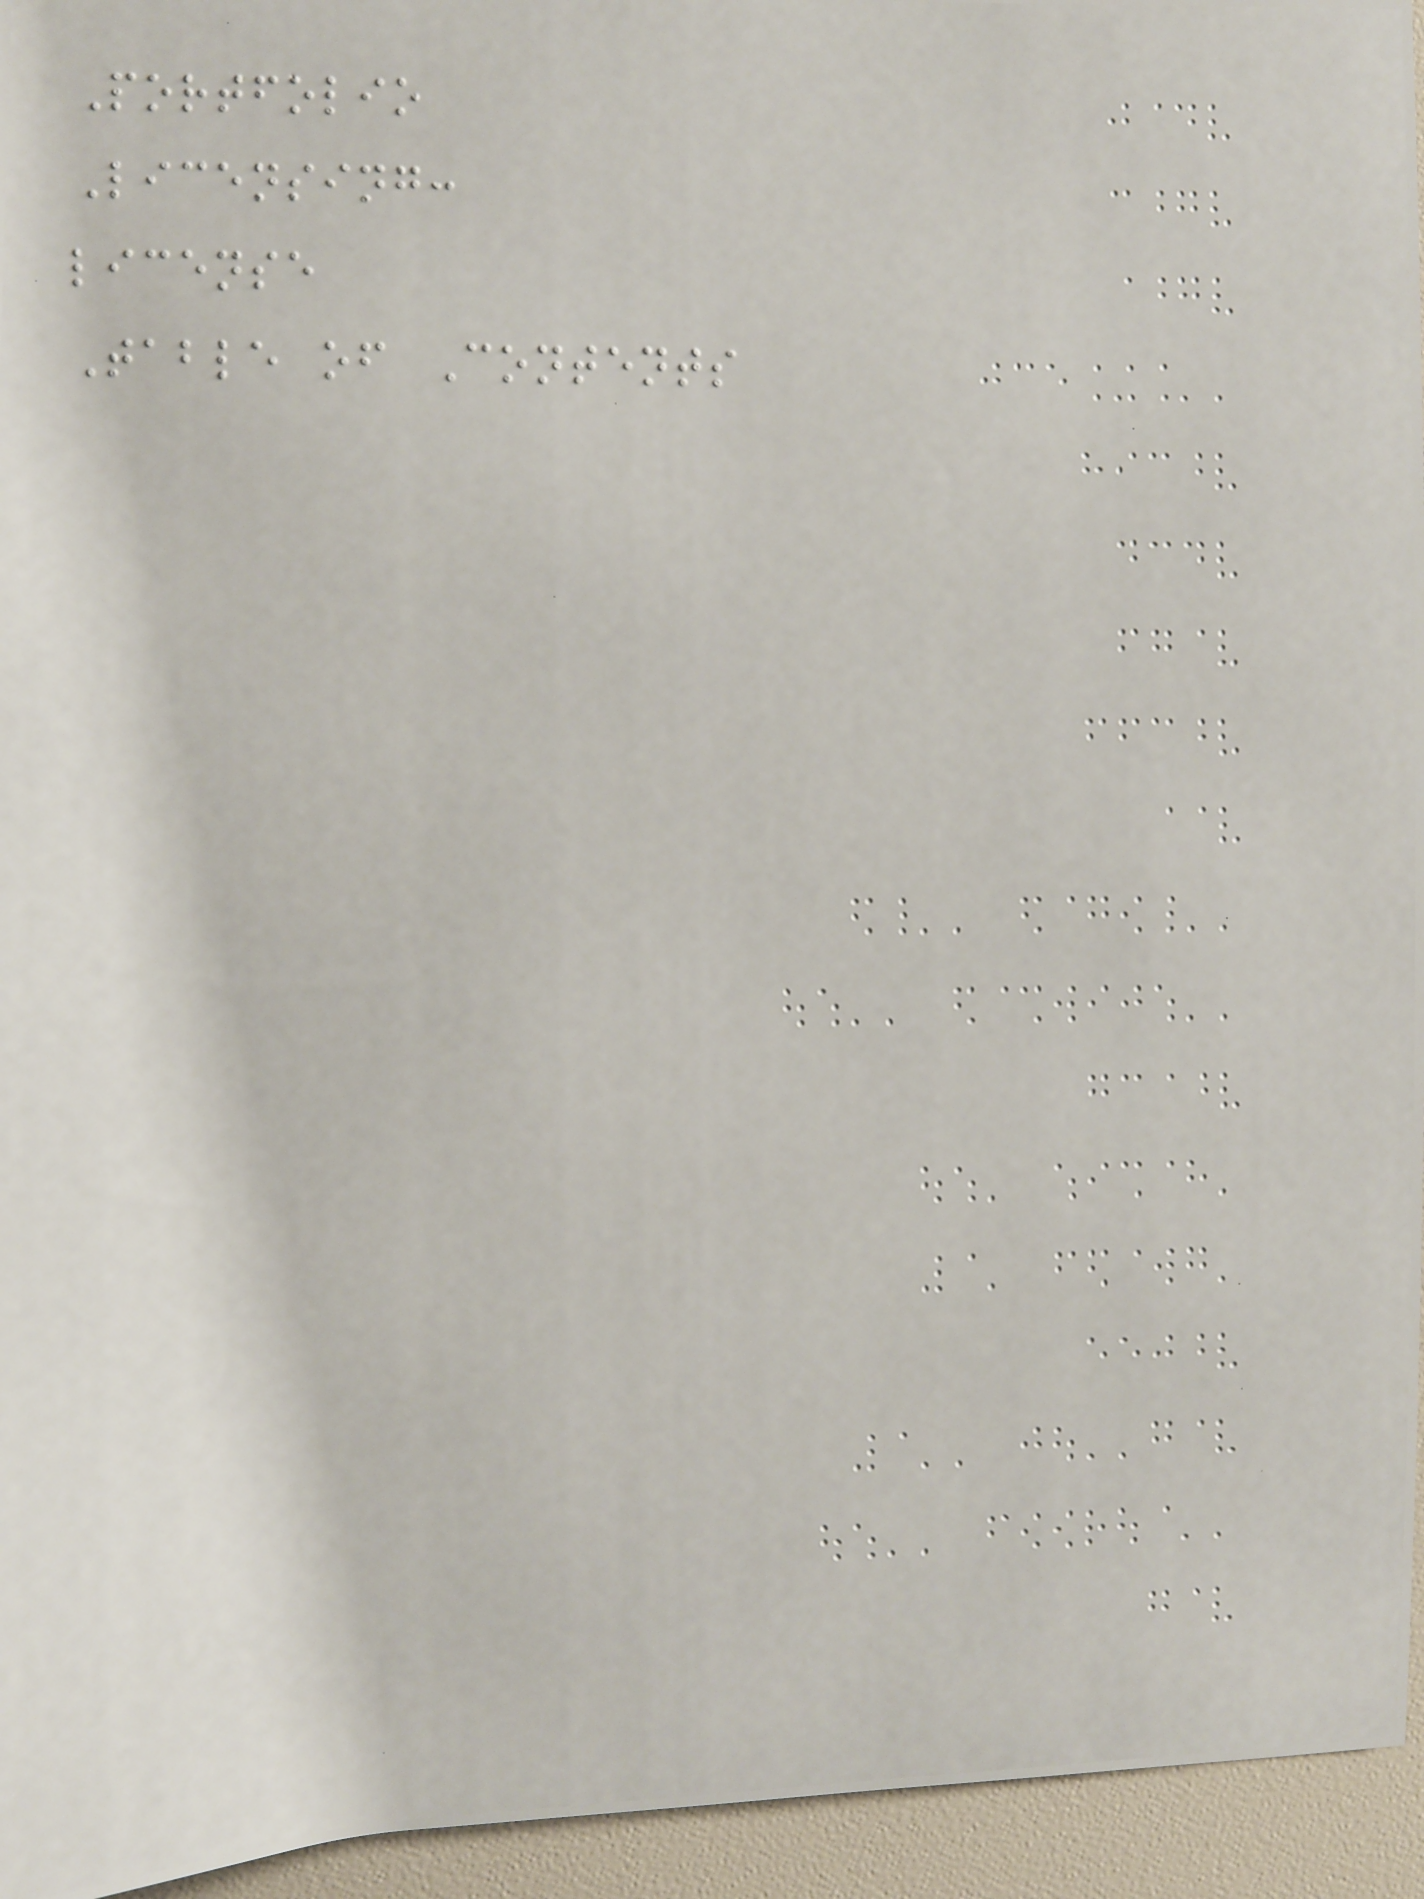Portfolio
Licensing:
license
Table of Contents
